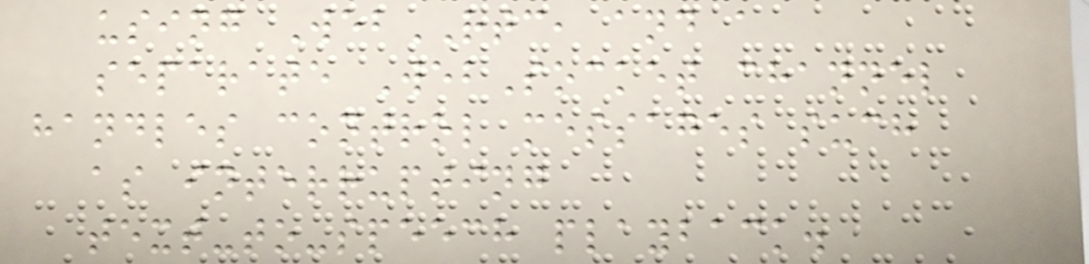using WebRTC, and a
separate WebSocket channel
handles control messages such
as interrupting
text-to-speech playback.
